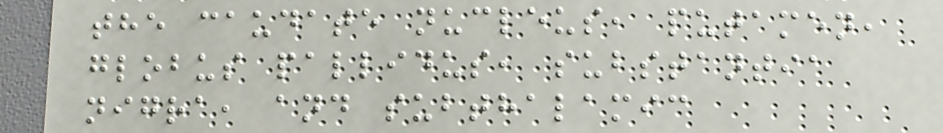the caudate nucleus, putamen,
globus pallidus, substantia
nigra, and subthalamic
